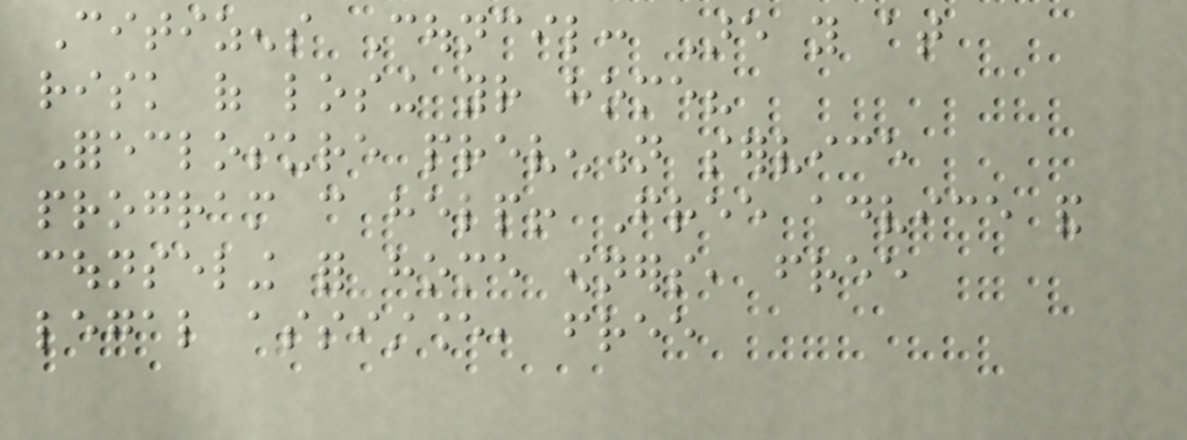Citizens Council: Are you at
risk of losing your home?
Foreclosure prevention service
program can help! Free advice and
counseling for home owners, free
legal assistance, free
